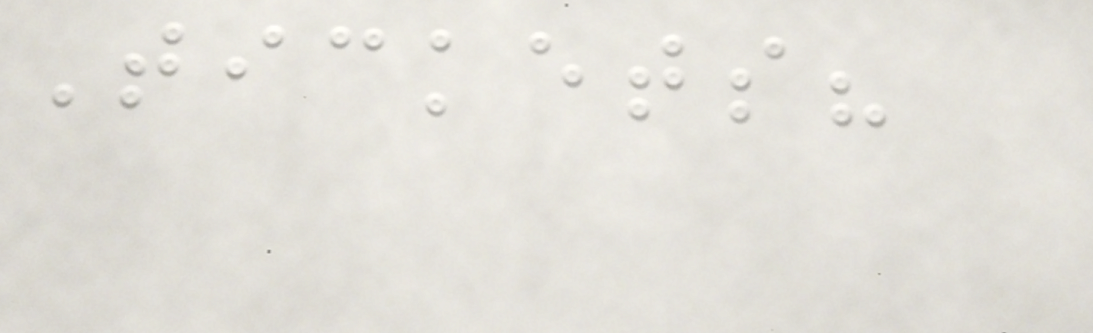Tickets?
